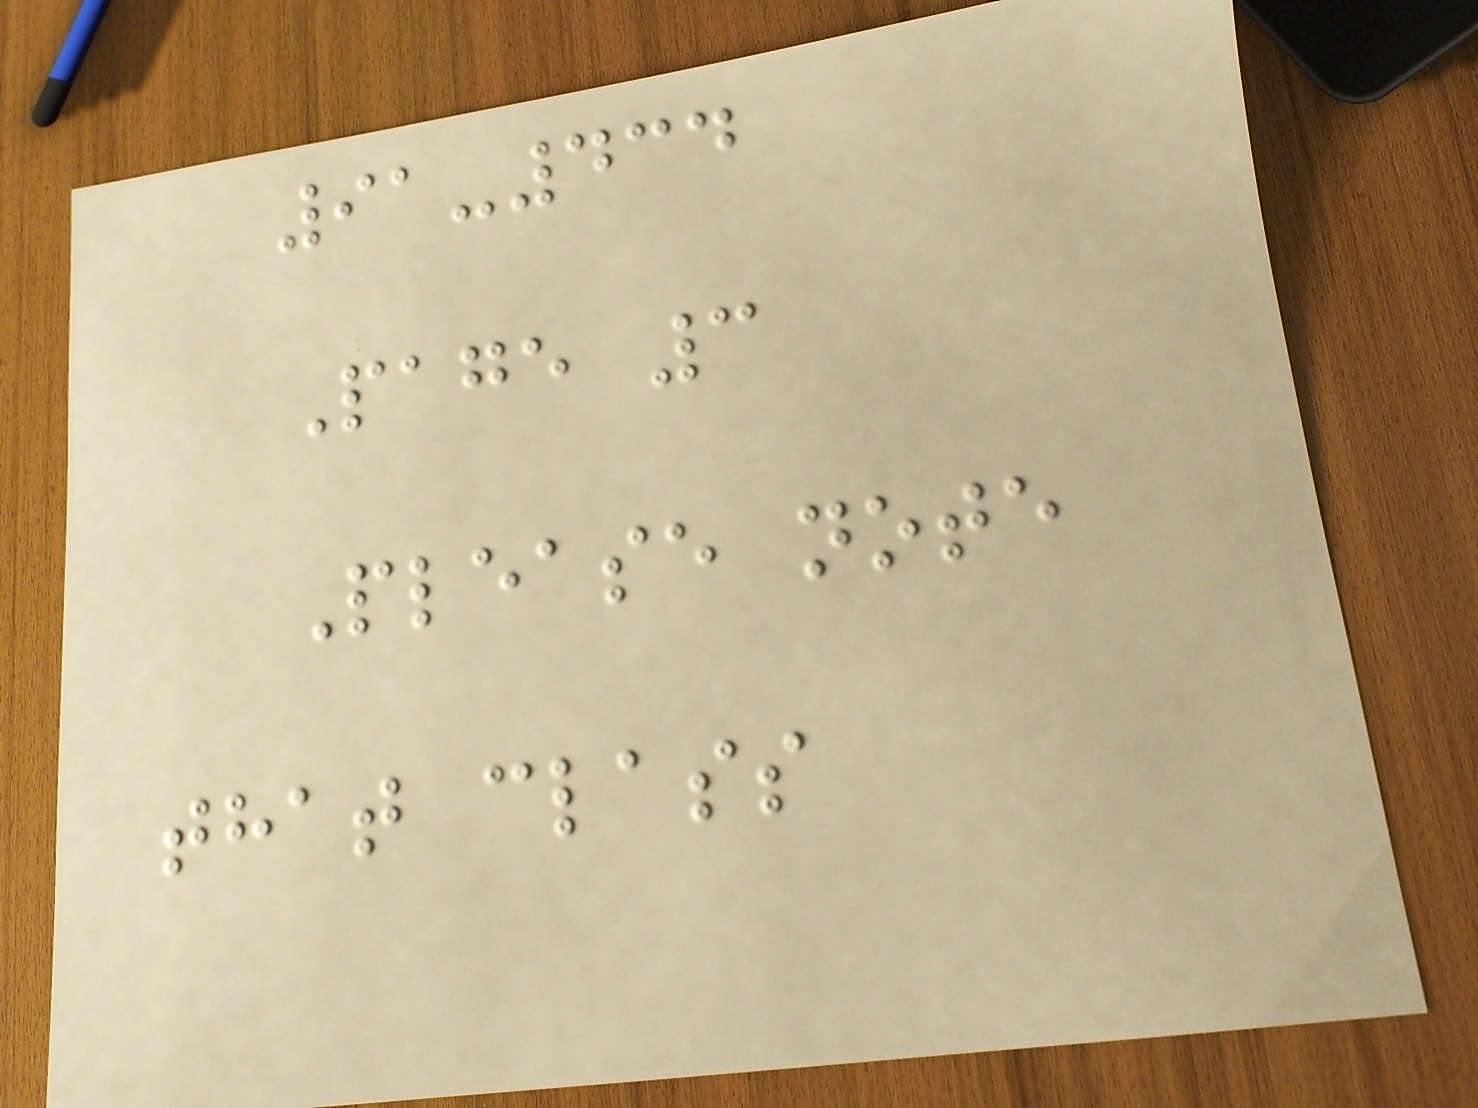91-434
Page 3
Please note
that class
